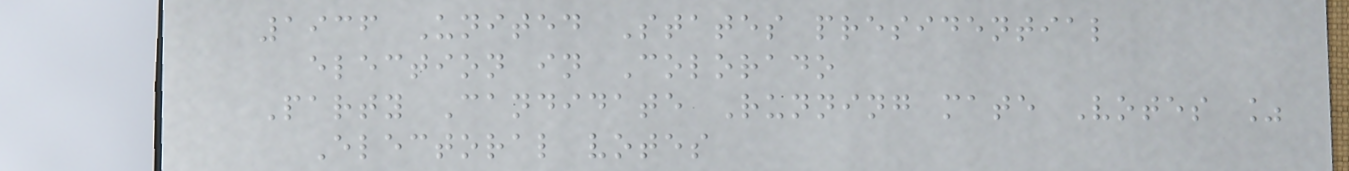1936 United States presidential
election in Colorado
Party Candidate Running mate Votes %
Electoral votes
